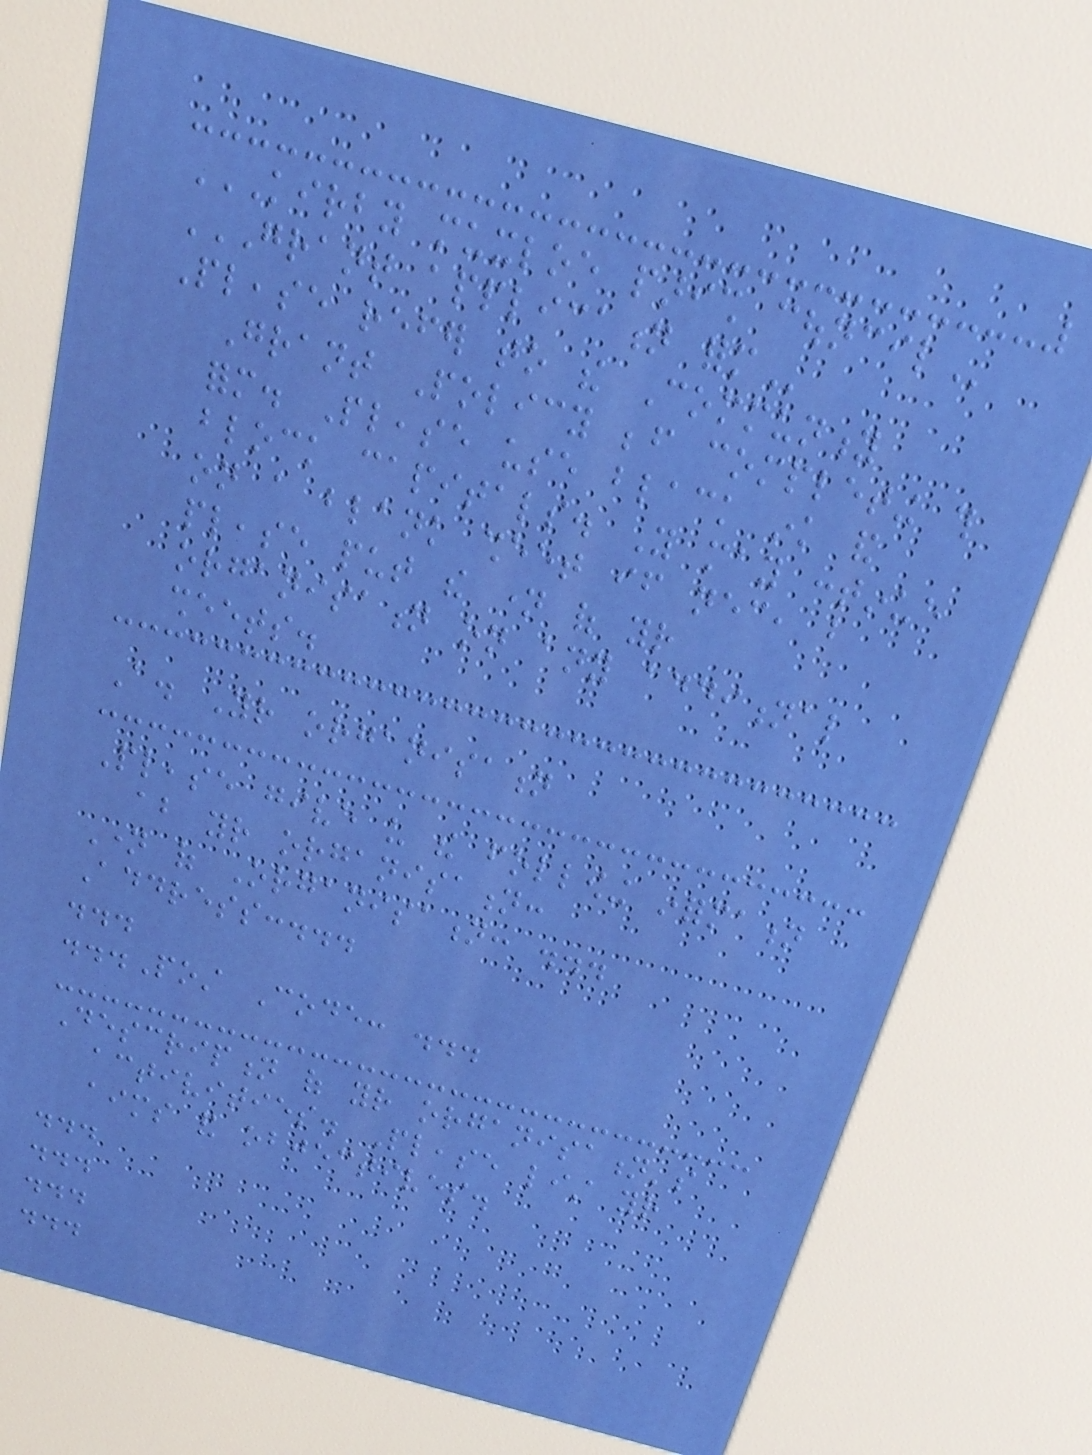KIRBY MUXLOE PARISH COUNCIL
GRANT APPLICATION FORM
Please refer to the Community
Grant Policy before completing this
form. Please use black ink and
block capitals. You may continue
on a blank sheet if necessary, but
please put the name of your
organisation on any additional
sheets.
A. Your organisation
Please give us the following information
about your organisation:
Name of Organisation: ...
Address:...
...
...Post Code: ...
Description of your organisation's
activities. Please list your
aims and objectives.
...
...
...
...
